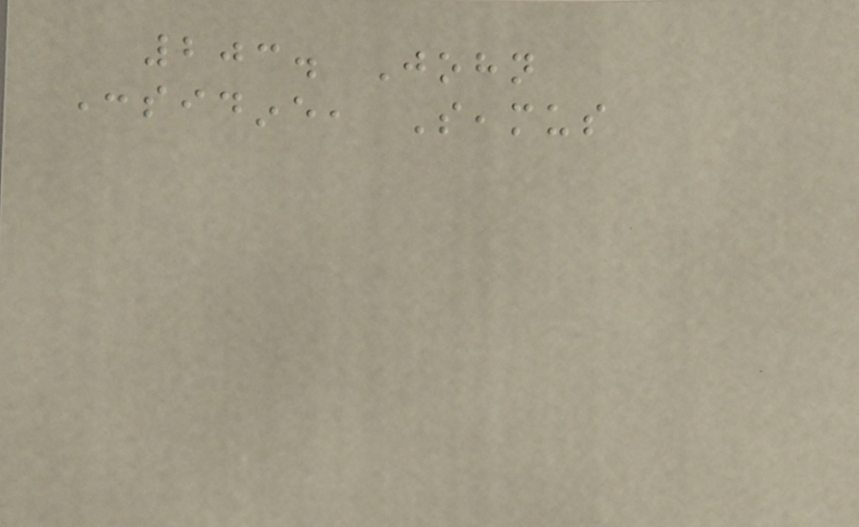203. John
Considine, Seamus
